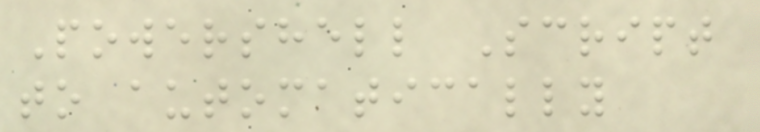Powershell Script
to automatically
